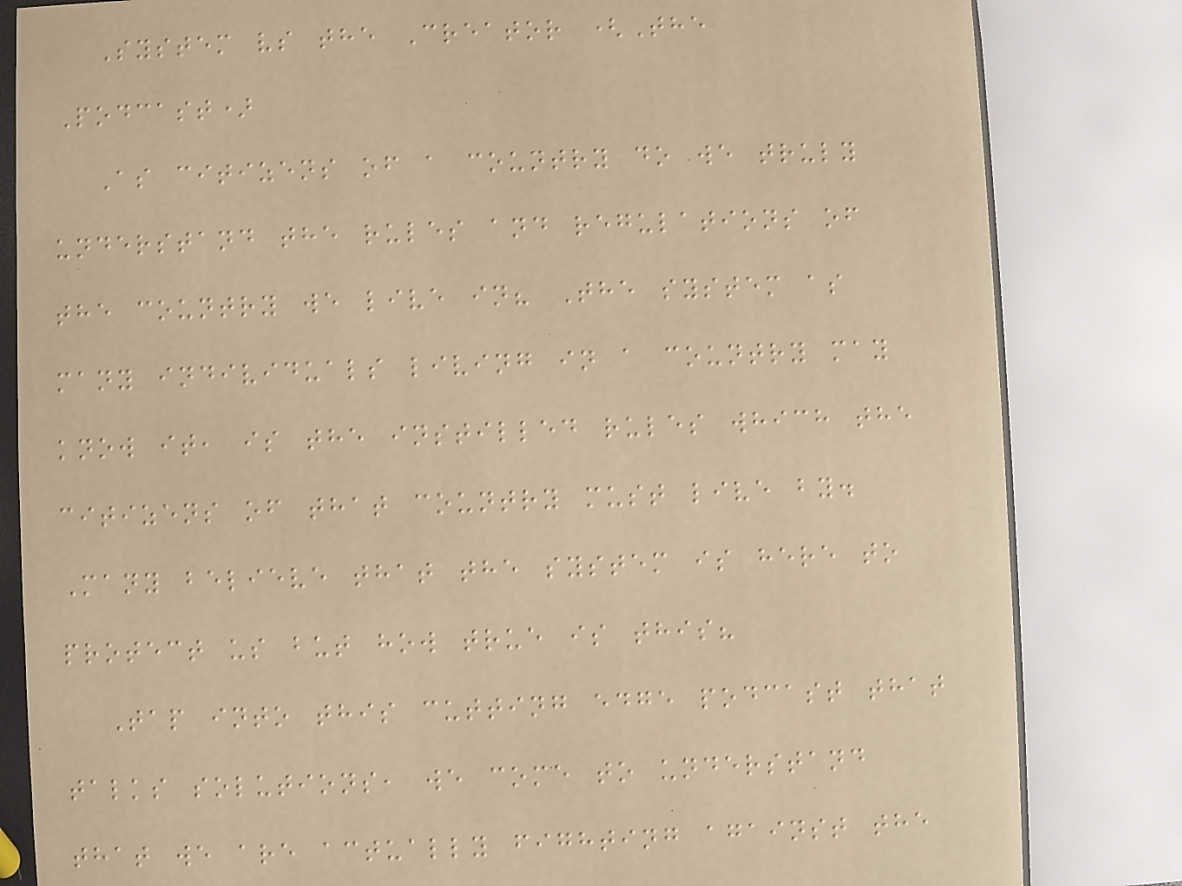System vs the Creator (The
Podcast)
As citizens of a country do we truly
understand the rules and regulations of
the country we live in? The system as
many individuals living in a country may
know it, is the instilled rules which the
citizens of that country must live by.
Many believe that the system is here to
protect us but how true is this?
Tap into this cutting edge podcast that
talks solutions, we come to understand
that we are actually fighting against the
